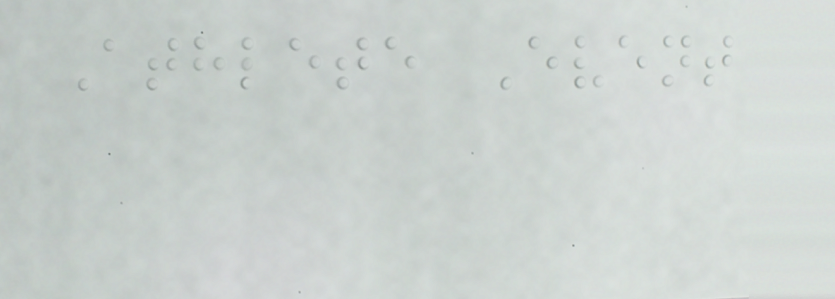Athlete Event
